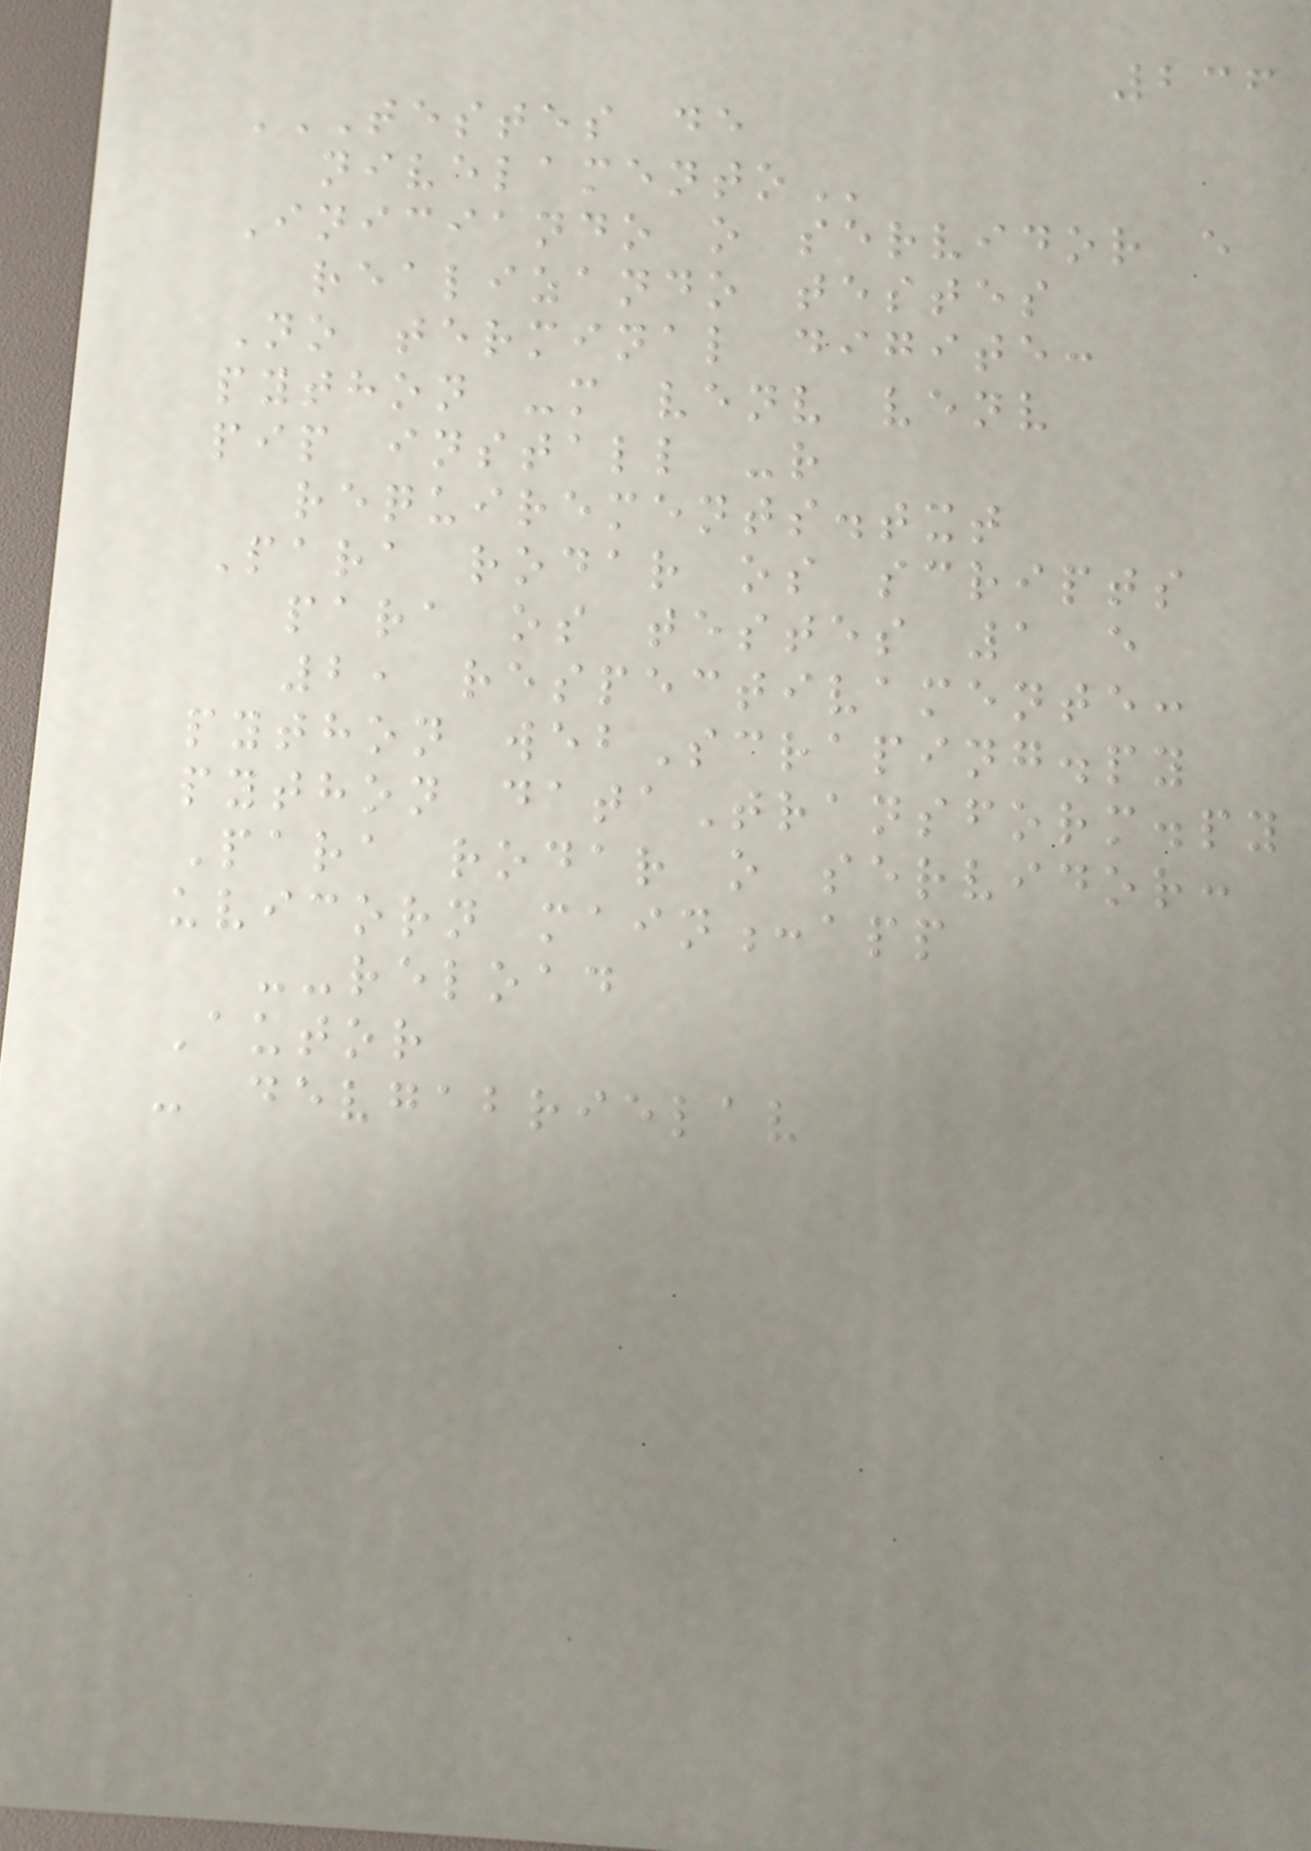236
TESTES DE
NIVELAMENTO
Iniciando o servidor e
realizando testes
No terminal digite:
python -m venv venv
pip install -r
requirements.txt
Para rodar os scripts
para os testes 1 e
2, respectivamente:
python webScraping.py
python dataTransform.py
Para rodar o servidor:
uvicorn main:app
--reload
Autor
- devgabrielav
